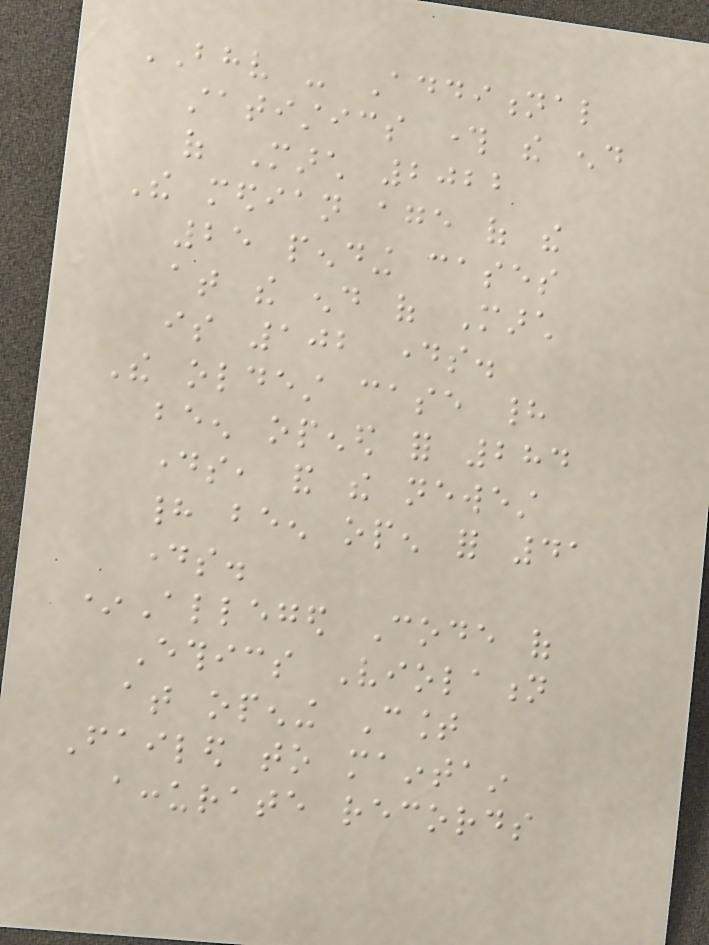BHV - Additional
statistics through the end
of March 2022
The median age of the
25 pending cases
at the end of March
is 102 days.
The oldest case had
been opened for 284
days, and the newest
had been open for 41
days.
*Alleged Code of
Ethics Violation
at opening Count
Failed to maintain
accurate records
